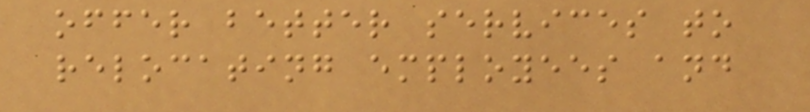offer better services to
relocating employees and
